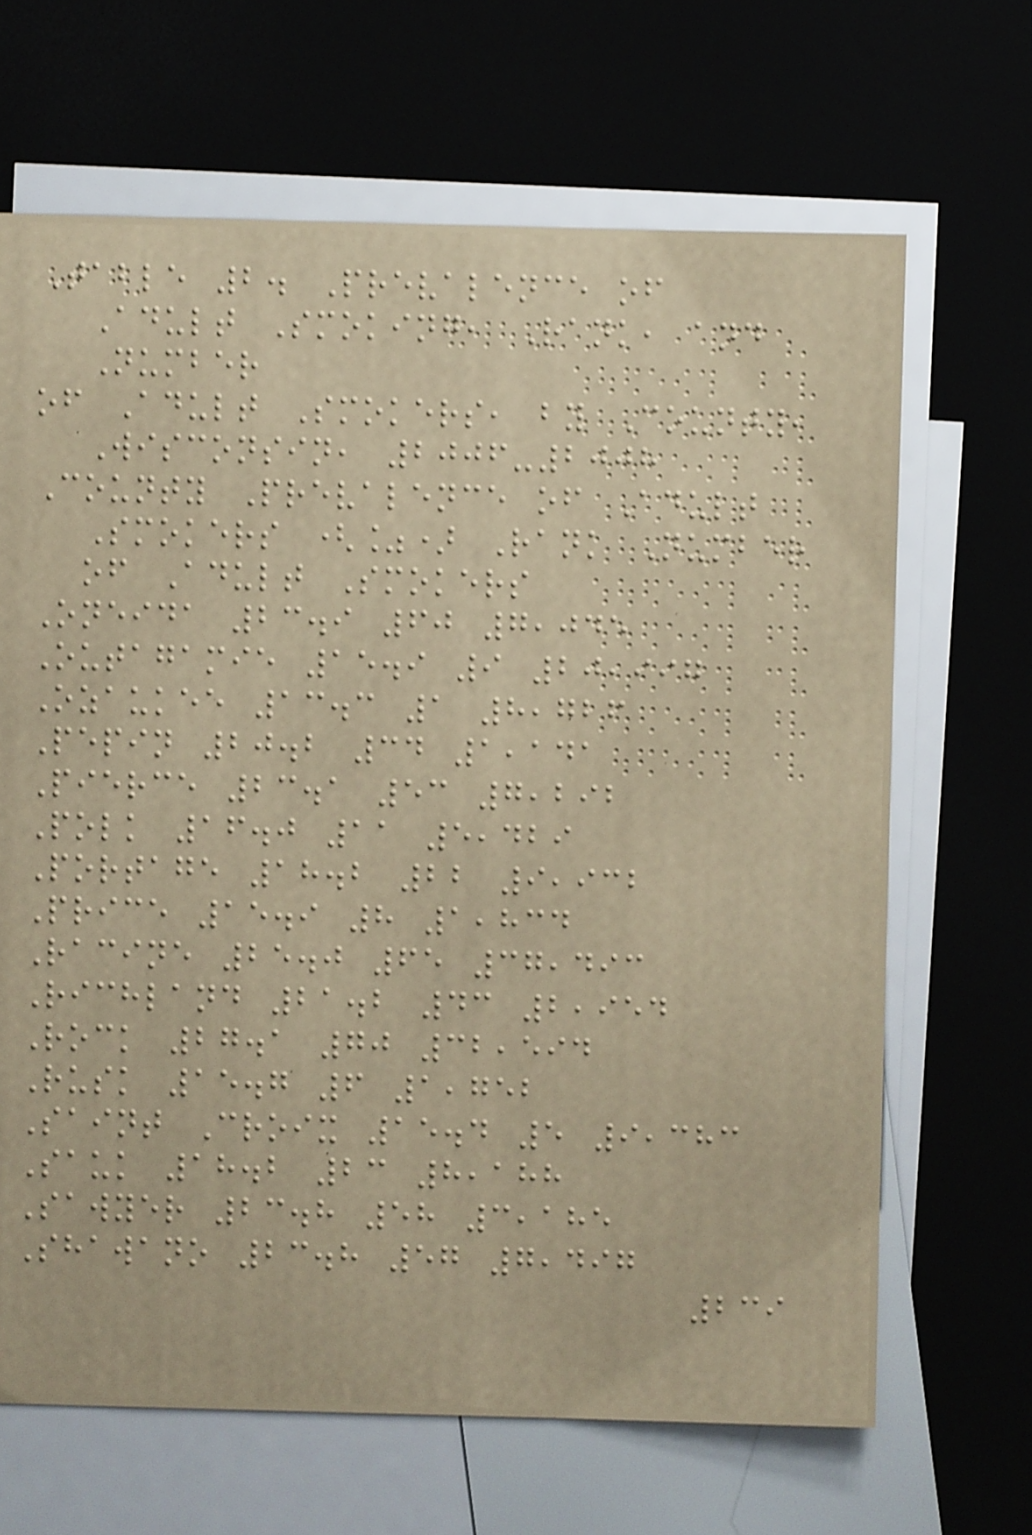Table 2. Prevalence of
Adult Smoking, Rank, and
Number
of Adult Smokers, by County,
Wisconsin, 2006-2008
County Prevalence of Adult
Smokers (%) Rank Number
of Adult Smokers
Oneida 23.9 60 7,045
Outagamie 15.9 9 20,997
Ozaukee 13.3 1 8,726
Pepin 20.2 34 1,141
Pierce 23.1 53 7,292
Polk 16.0 11 5,429
Portage 18.2 22 9,932
Price 15.9 8 1,834
Racine 25.0 65 37,493
Richland 21.2 43 2,954
Rock 27.1 70 32,594
Rusk 15.7 6 1,752
Saint Croix 15.4 5 9,383
Sauk 18.2 23 8,188
Sawyer 23.8 58 3,185
Shawano 23.8 57 7,497
239
